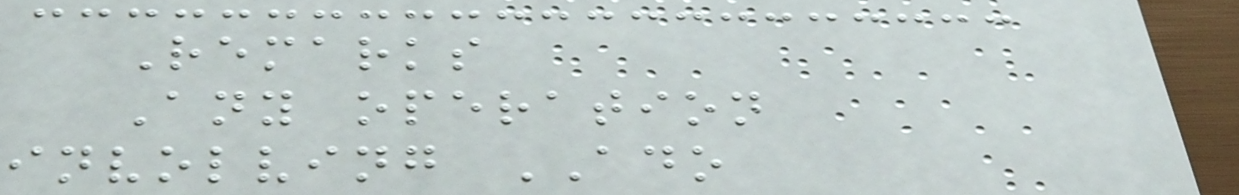Remarks
Any operation
involving ADO
